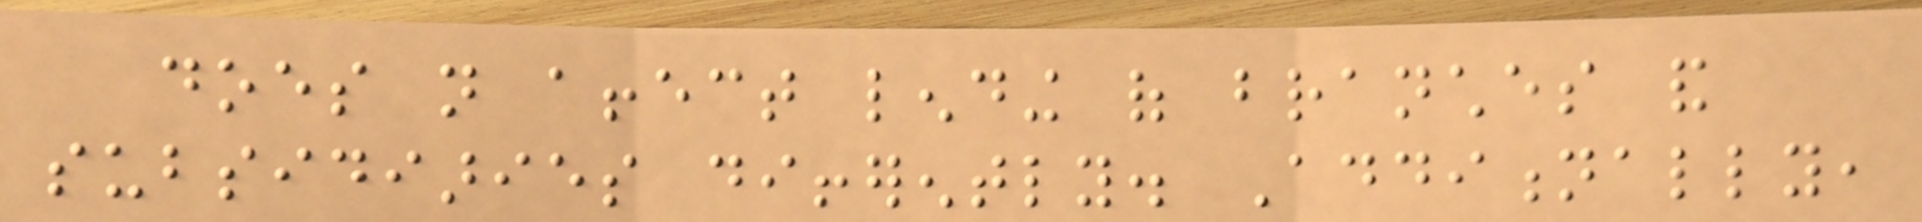does not affect lending of branches and
subsidiaries differently. Additionally,
